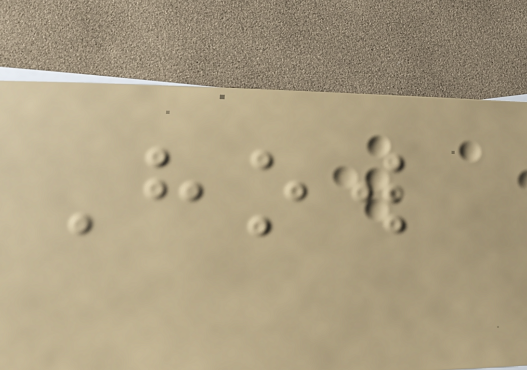How
